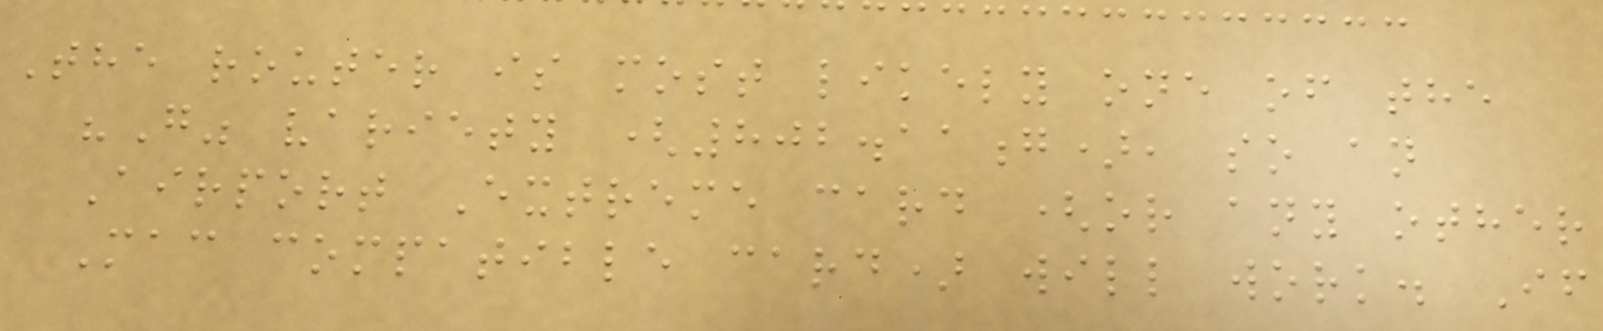The router is most likely one of the
"G" variety (802.11g), so an
Airport Extreme card (or any other
Mac compatible card) will work. If
